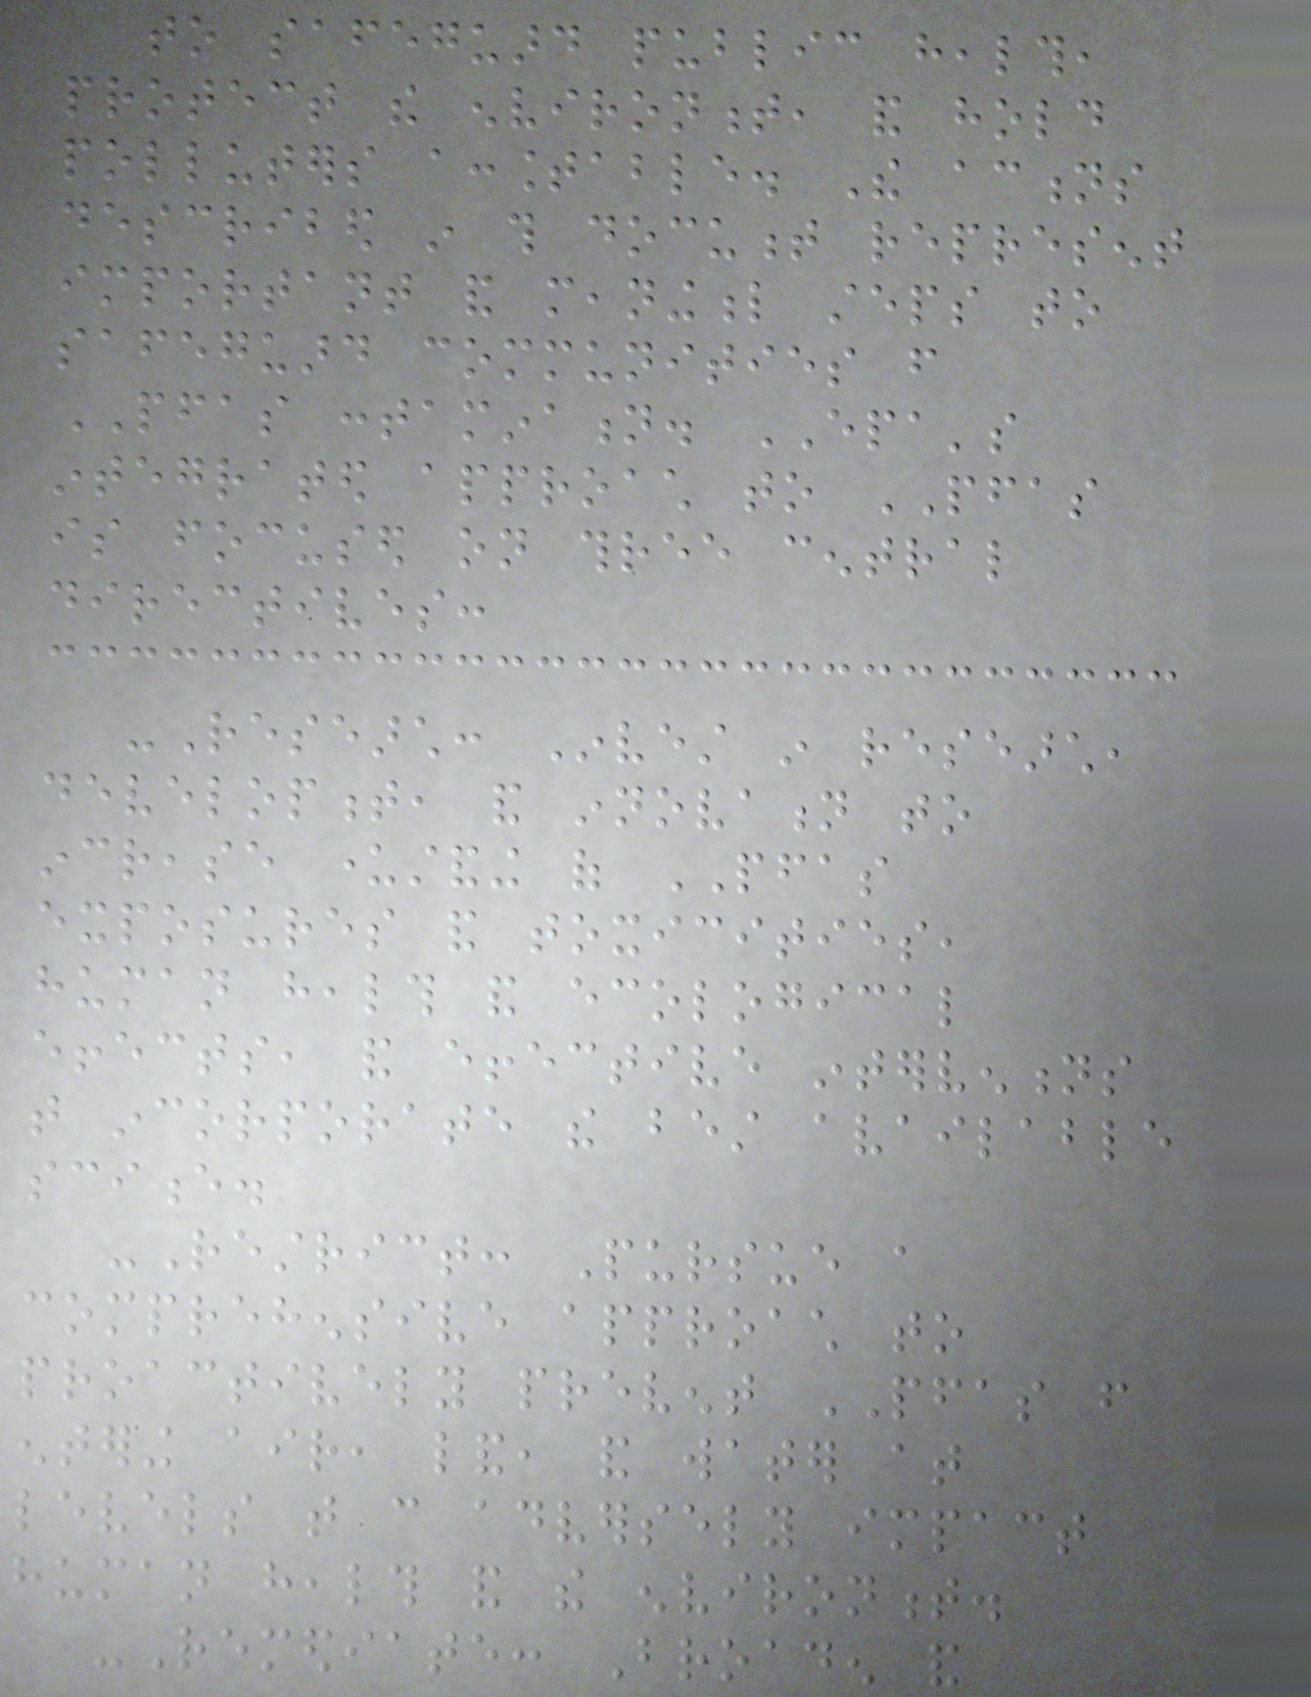to safeguard public health,
protect the environment, and hold
polluters accountable. The actions
described in this document represent
important and meaningful steps to
safeguard communities from
PFAS contamination. EPA's
integrated approach to PFAS
is focused on three central
directives:
-Research: Invest in research,
development, and innovation to
increase understanding of PFAS
exposures and toxicities,
human health and ecological
effects, and effective interventions
that incorporate the best available
science.
-Restrict: Pursue a
comprehensive approach to
proactively prevent PFAS from
entering air, land, and water at
levels that can adversely impact
human health and the environment.
-Remediate: Broaden and
